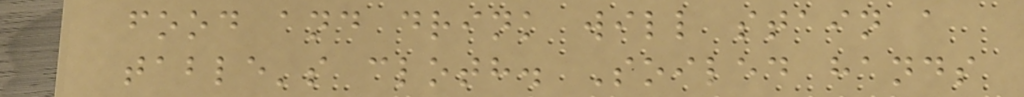food and drink will stain a
table's cloth. Soiled hands
